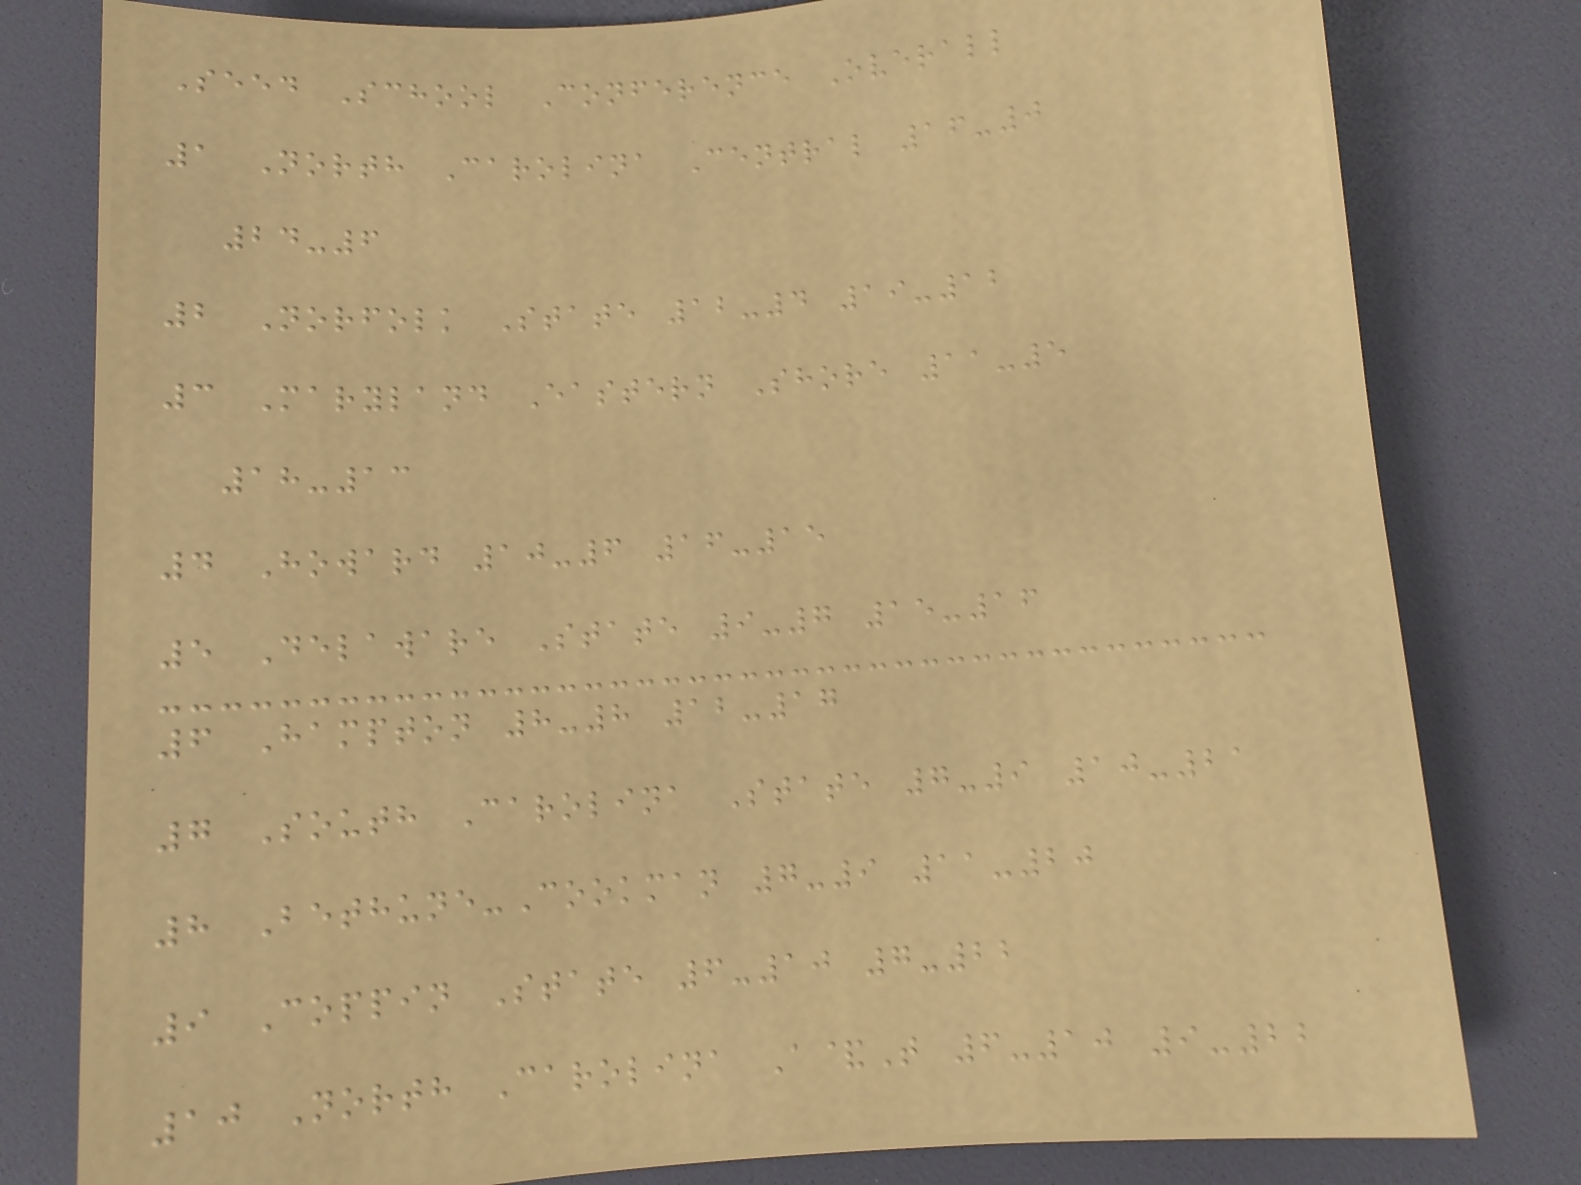Seed School Conference Overall
1 North Carolina Central 16-0
24-6
2 Norfolk State 12-4 19-12
3 Maryland Eastern Shore 11-5
18-13
4 Howard 10-6 16-15
5 Delaware State 9-7 15-16
6 Hampton 8-8 12-17
7 South Carolina State 7-9 10-21
8 Bethune-Cookman 7-9 11-20
9 Coppin State 6-10 7-22
10 North Carolina A&T 6-10 9-22
